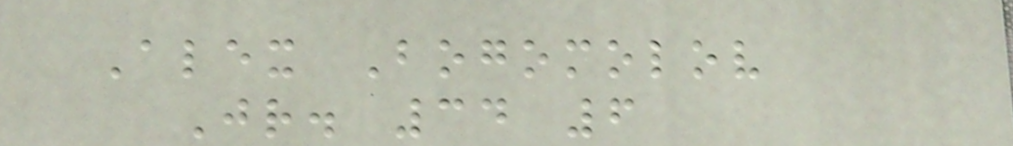Alex Bogomolov
Jr. 34 6
